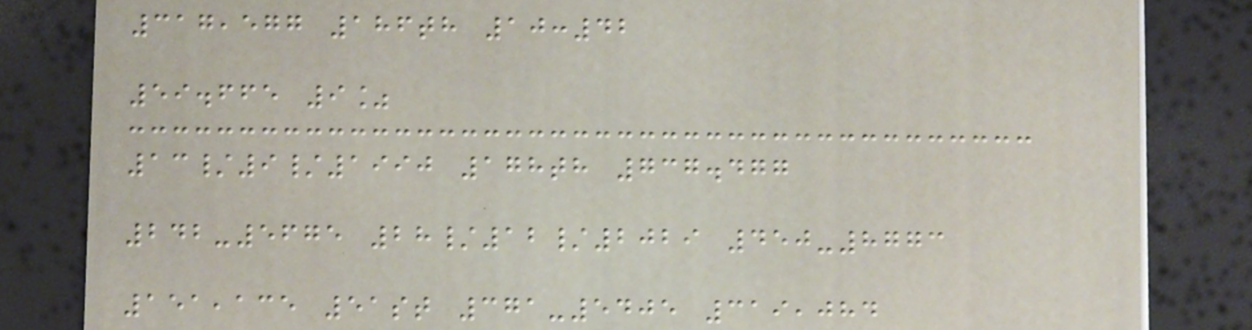317,577 186th 10:42
59.665 9%
13/9/1990 178th 737.477
242-5675 28/12/2029 450-8773
151,135 51st 371-5405 319,084
